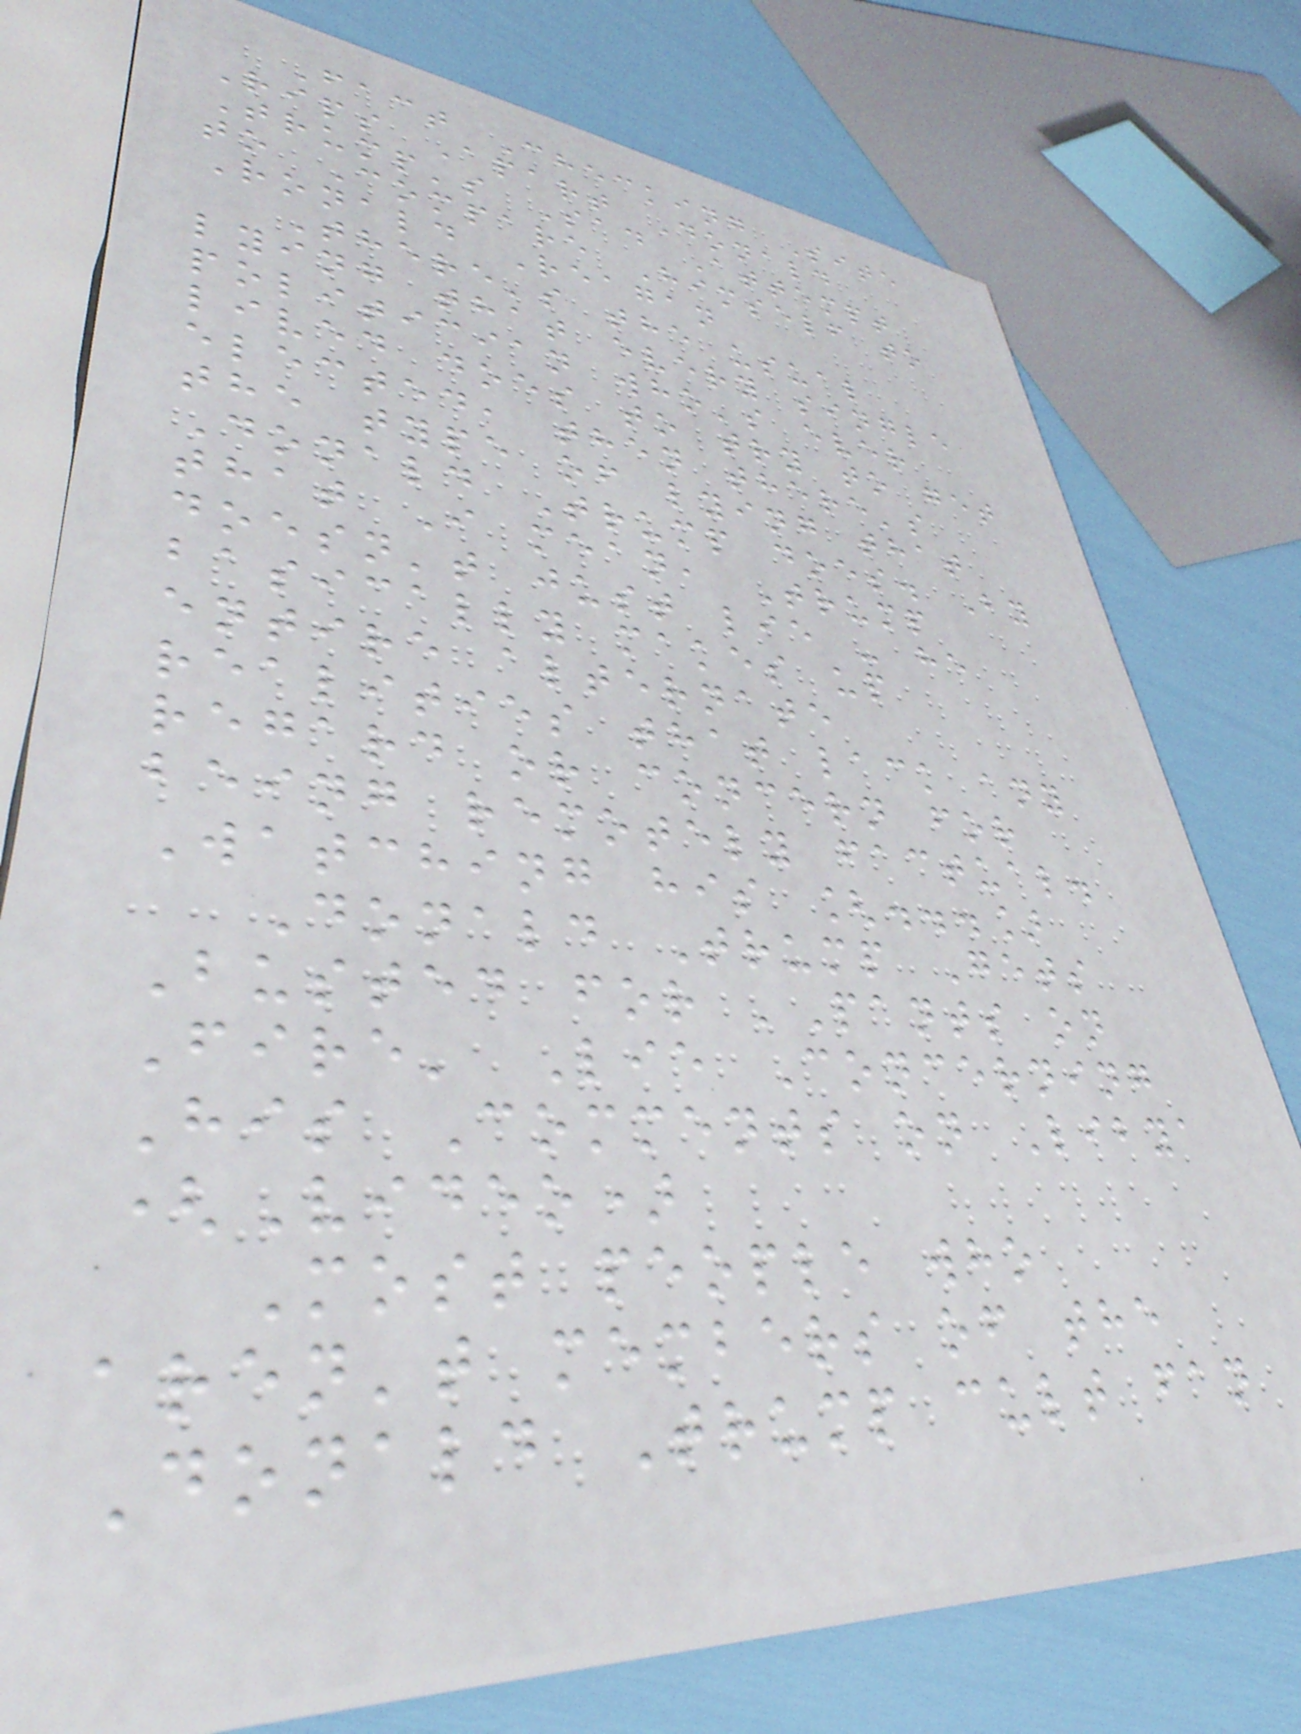Fact Checking Site
Rips Apart Donald
Trump's Sad Attempt
to Compare Himself to
Ronald Reagan
There's the usual
lying that every single
politician who's ever
lived does to try to get
elected, then there's
the type of lying that
Donald Trump does. By
that I mean, Trump
doesn't just lie - he
basically makes up
entire alternate
realities that lack any
regard or concern for
being remotely factual.
Watching his [...]
Donald Trump Gets
Busted for 'Pants on
Fire' Lie Concerning
His Comments on Libya
(Video)
Most people who
aren't members of the
Donald Trump cult fan
